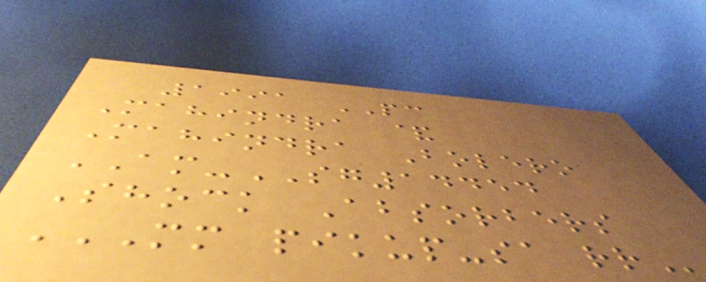1991 PC
Mahindra &
Mahindra Bolero
AM-SG14454
Shock Absorbers
MM PIKUP-SA RR
